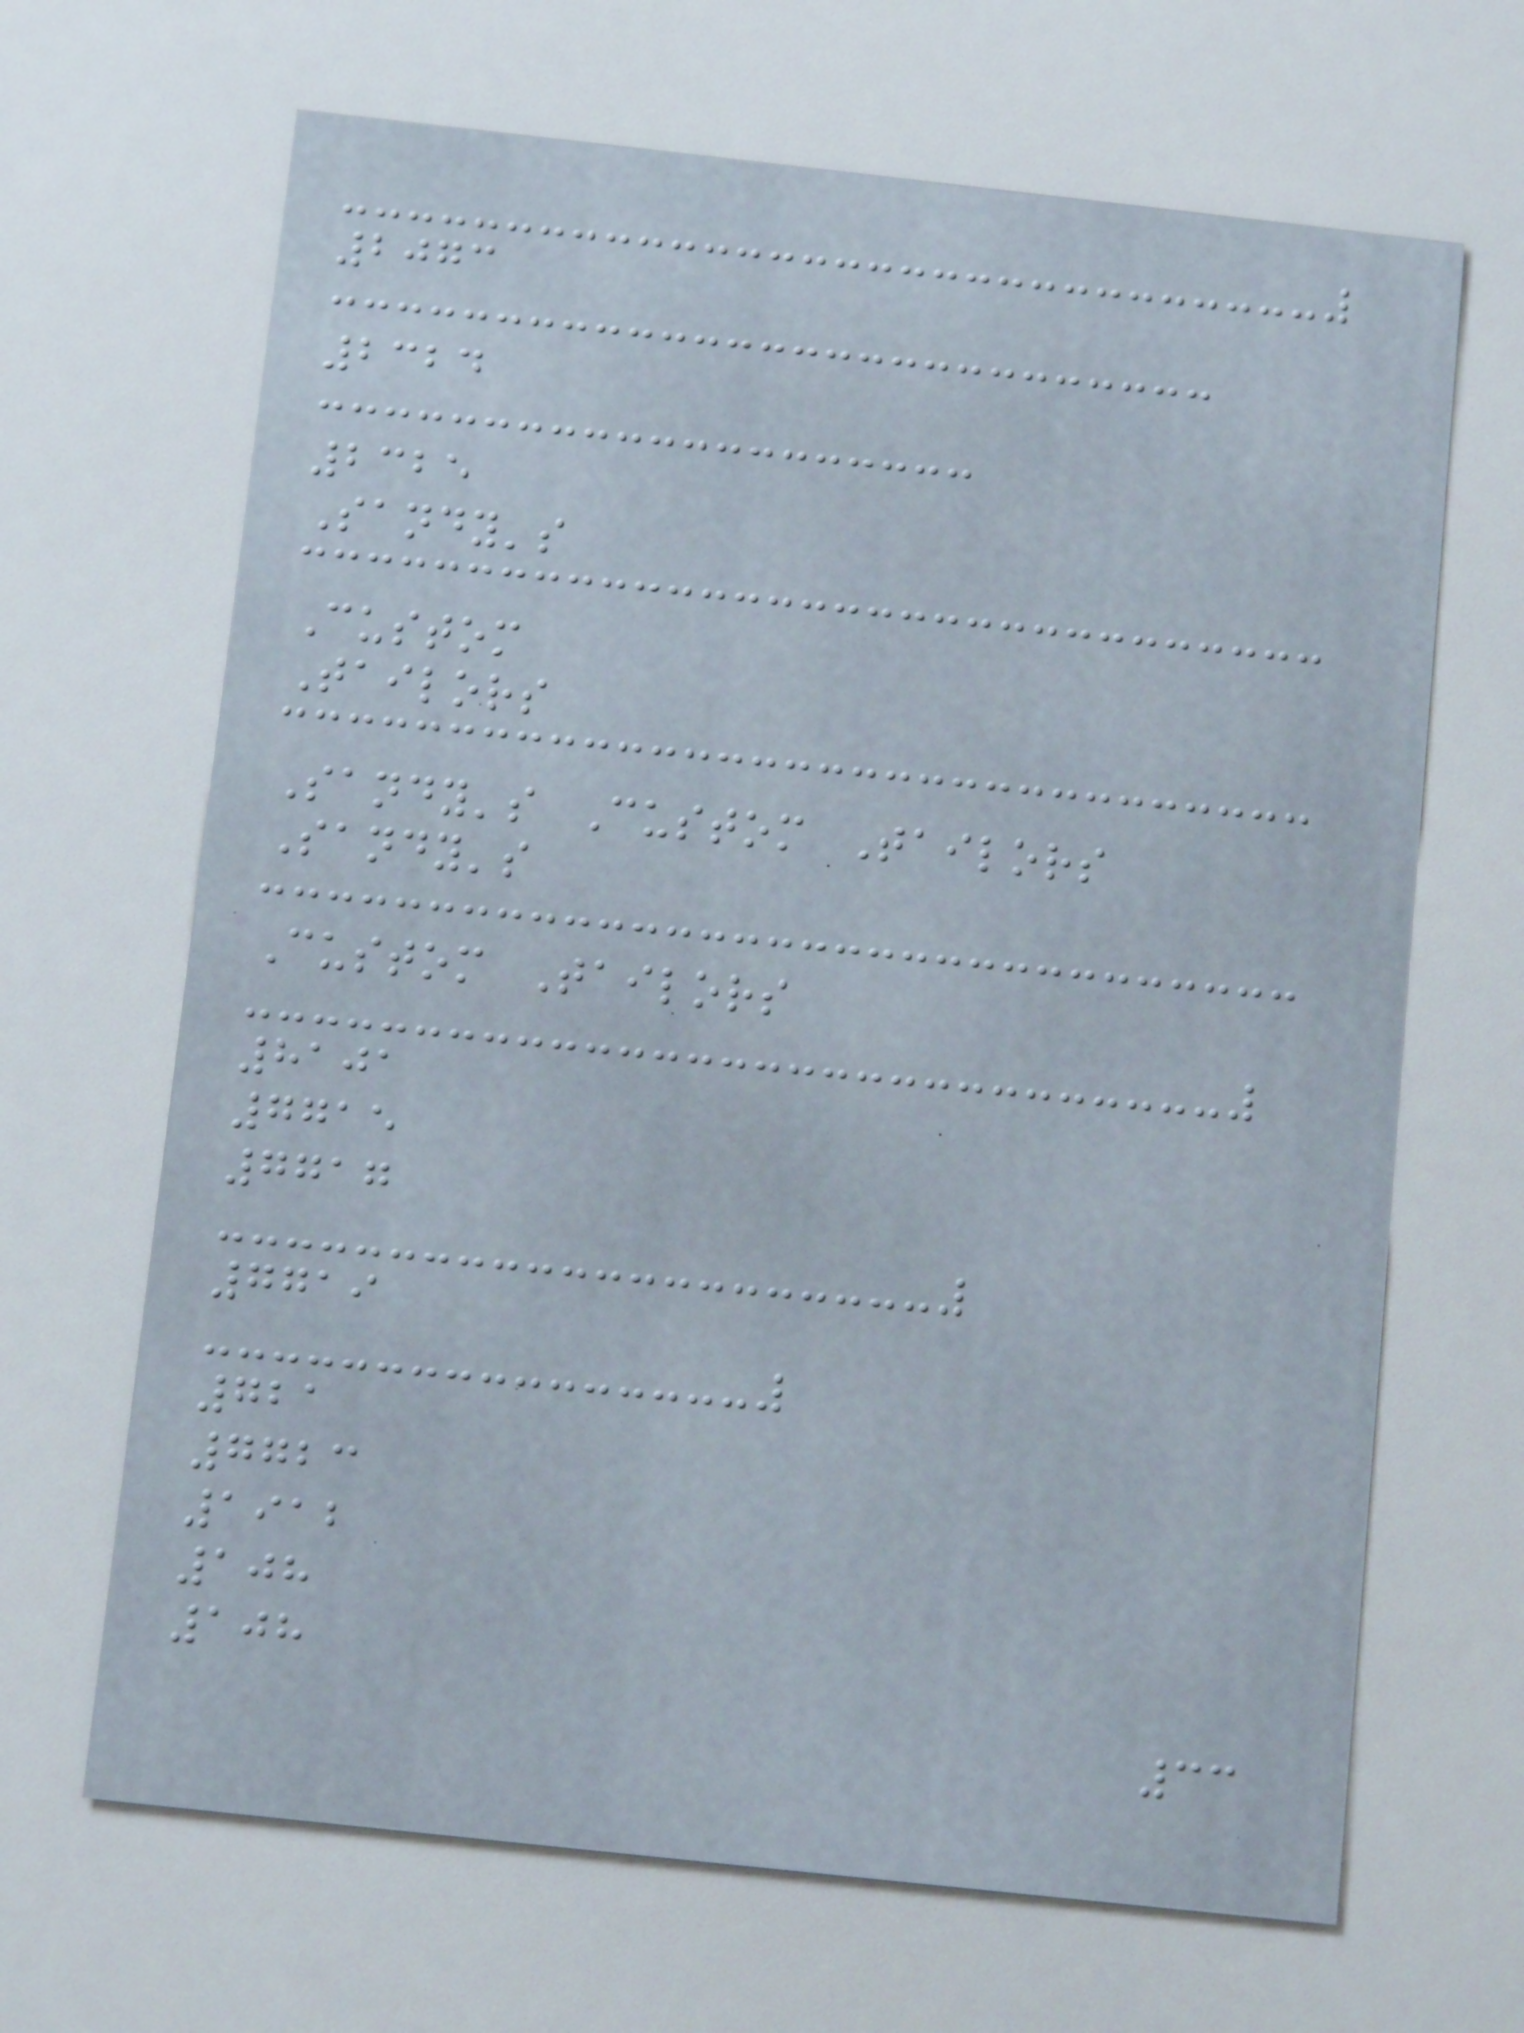2073
2324
2325
Sandy's
Custom
Tailors
Sandy's Custom Tailors
Sandy's
Custom Tailors
8101
7715
7717
7719
721
7723
1912
108
108
33
